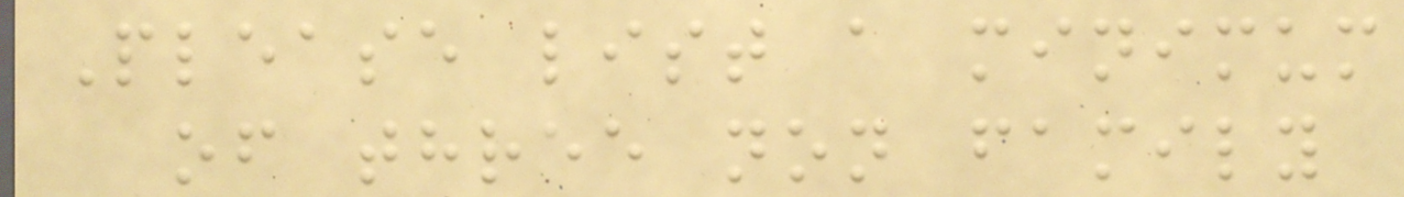Please list a minimum
of three non family
